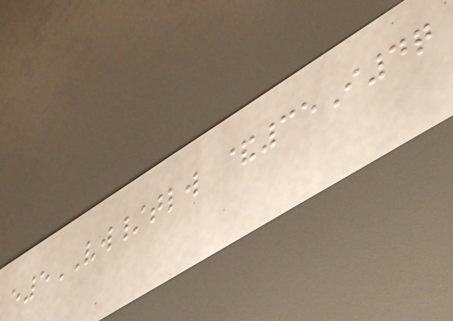e5VW/tlw &35I4q
